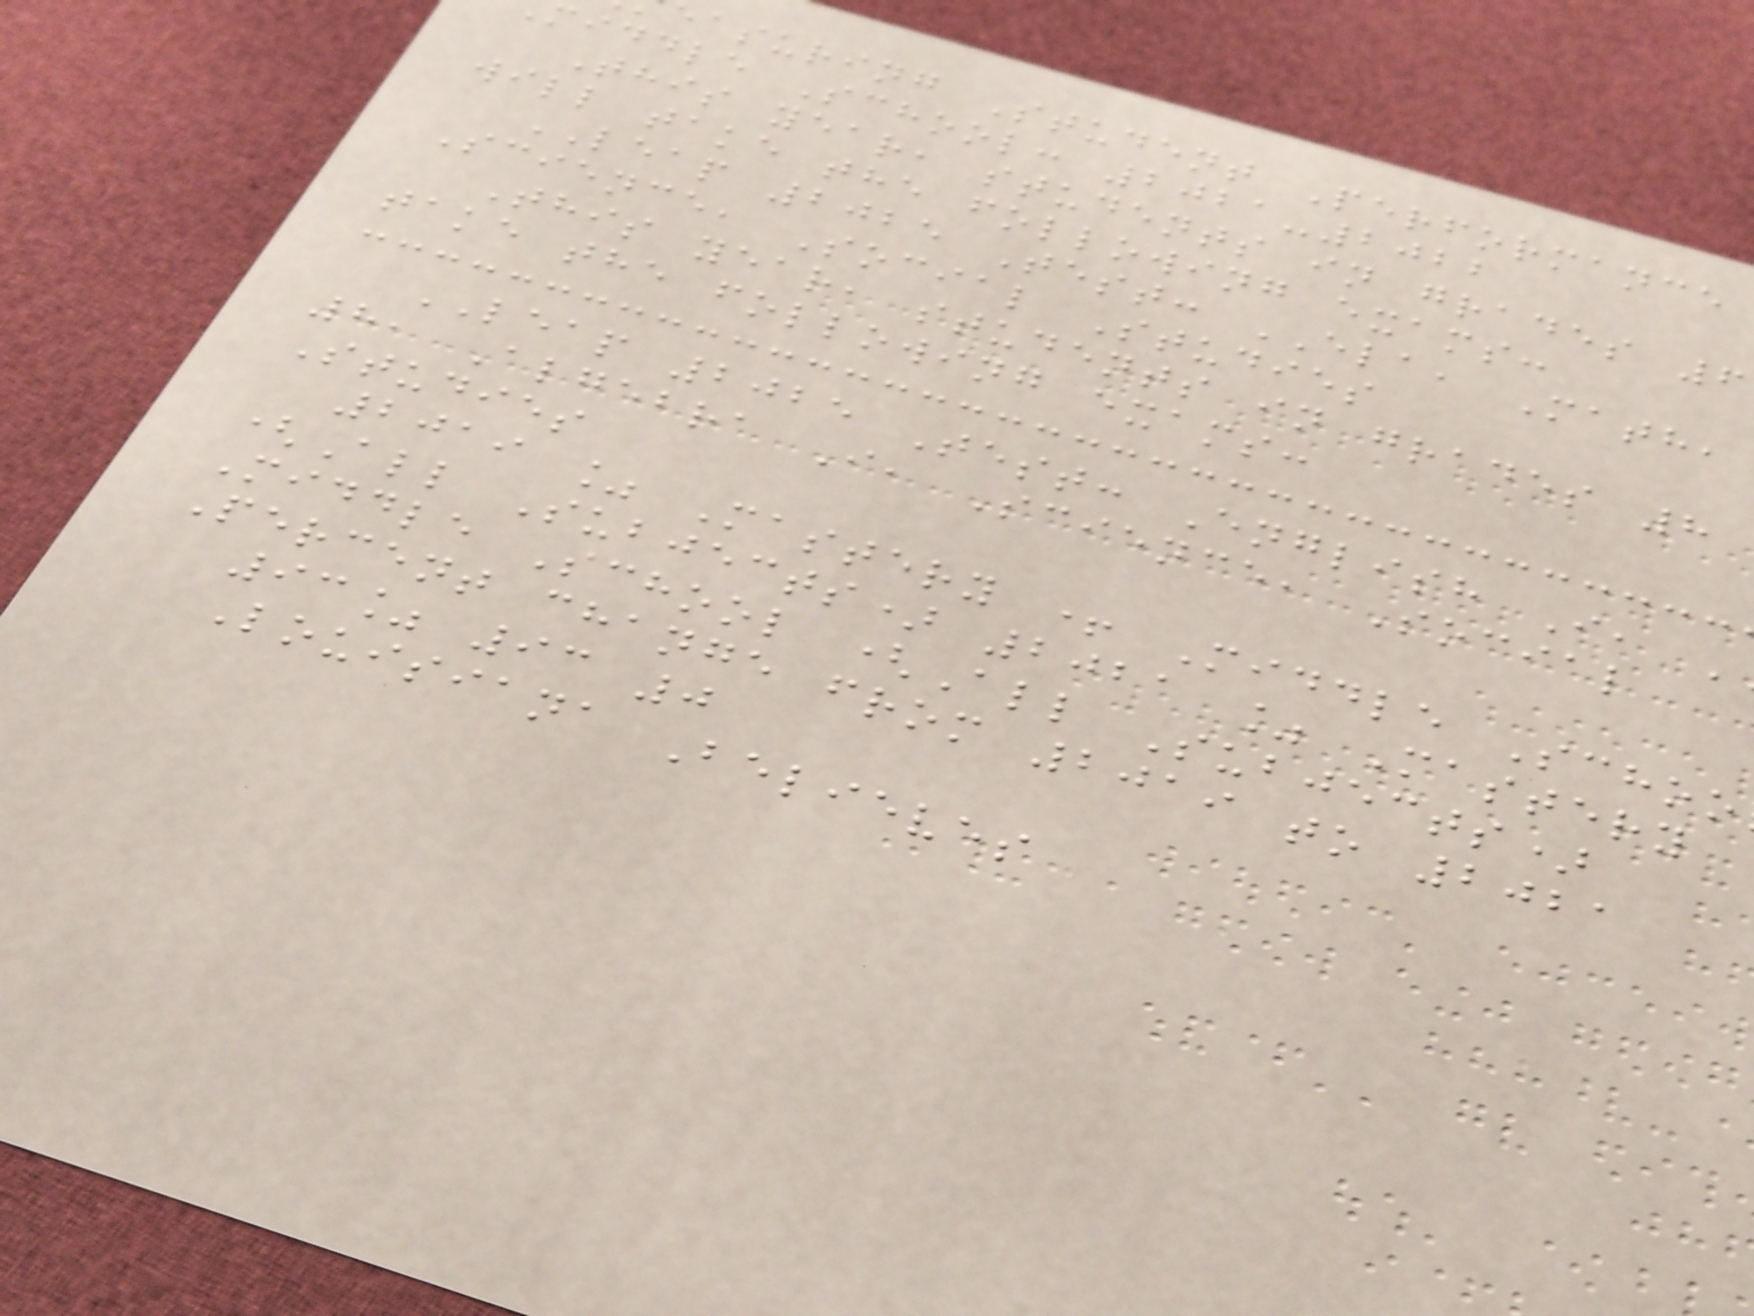easuring Student Performance
middle School: 2021-2022
This year, students in grades 6
will take the following exams:
LEAP 2025 Test: ELA, Math,
Science, Social Studies
This year, students in grades 8
take the following exams:
LEAP 2025 Test: English I,
8, Algebra I, Science, Social
Studies
2019 % Mastery + Middle Schoo
(All Subjects) 2021 % Mastery
Middle School (All Subjects)
Percent change from 2019 to 2021
93% 93 0
Louisiana Believes
